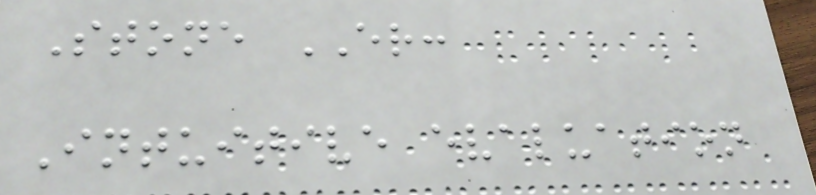Stone ER:
Intuitive evaluation
